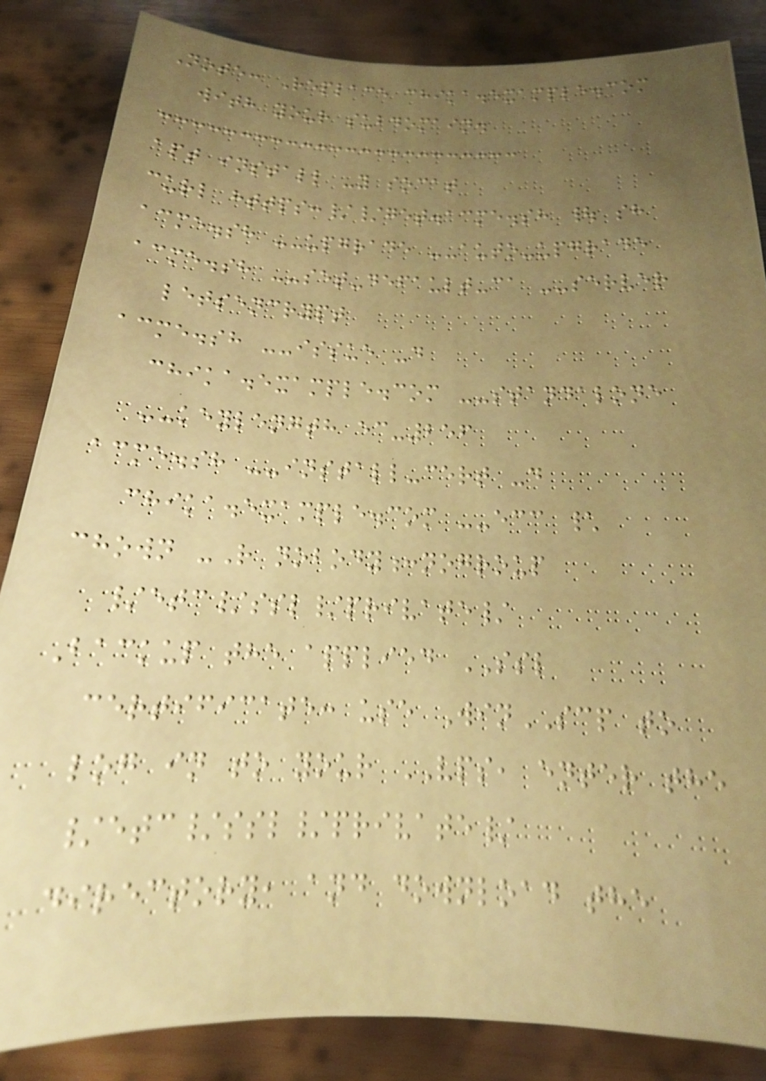Note: Replace chika.example.com
with your subdomain.
apt install -y socat
curl https://get.acme.sh | sh
acme.sh --upgrade --auto-upgrade
acme.sh --set-default-ca --server
letsencrypt
acme.sh --issue -d
chika.example.com --standalone
--keylength ec-256
acme.sh --install-cert -d
chika.example.com --ecc \
chown -R nobody:nogroup
/etc/ssl/private/
Backup the applied SSL
certificate: use WinSCP to
log in to your VPS, enter the
/etc/ssl/private/
directory, and download the
